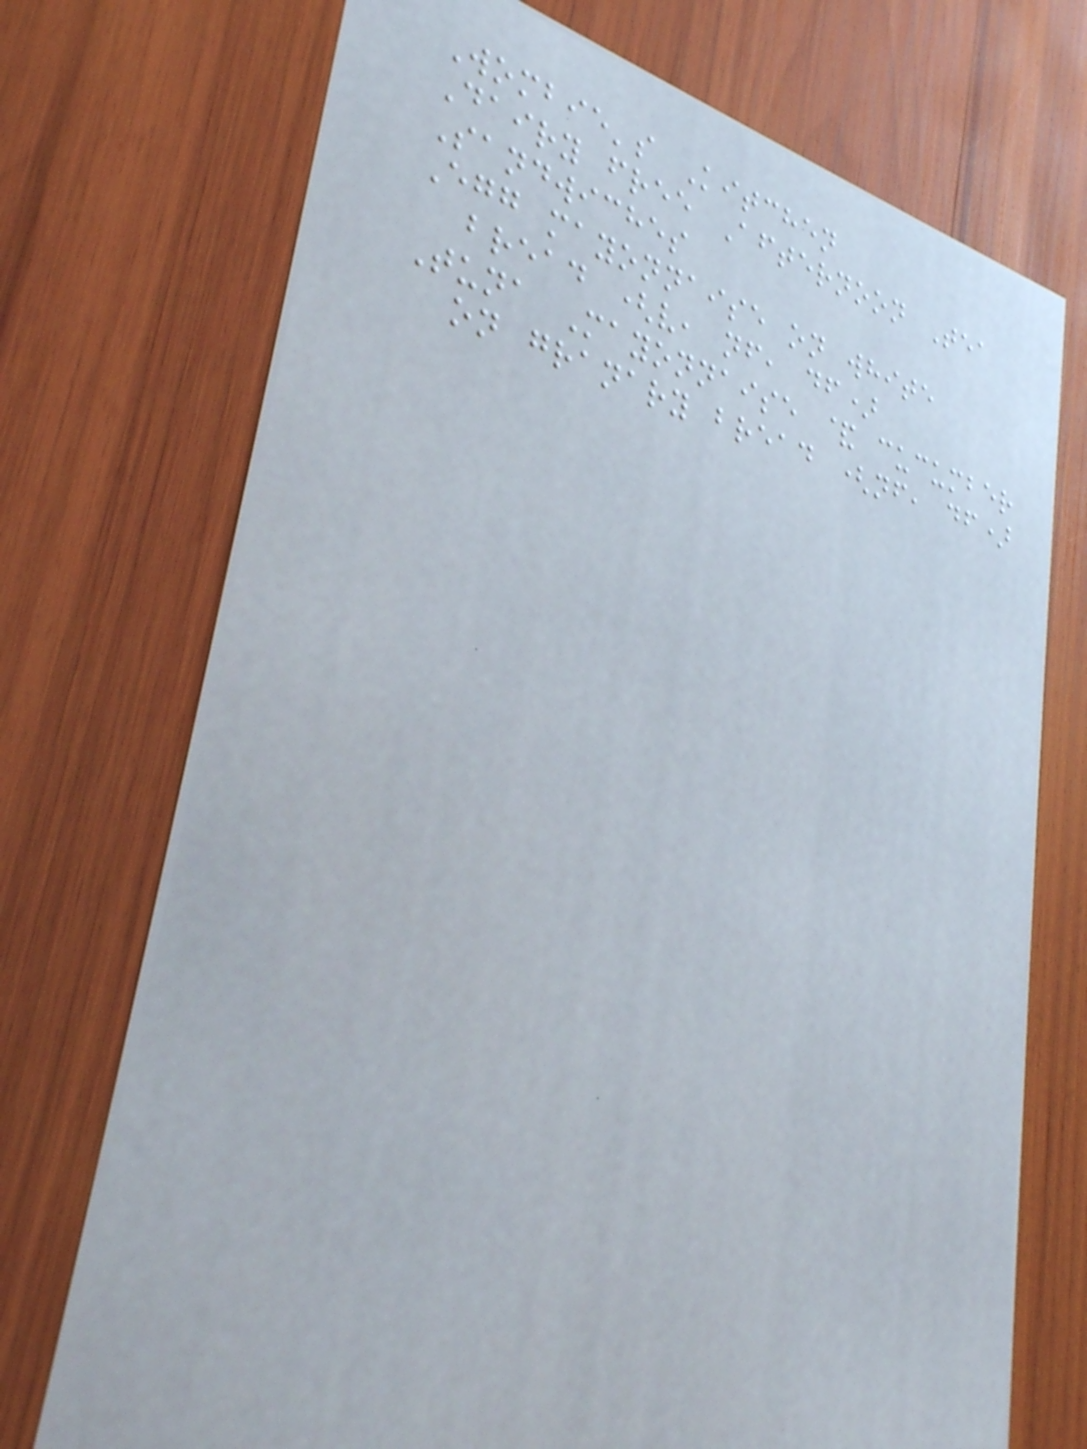Wombie's Kitchen
Dairy free Afternoon Tea
Sandwiches
Egg mayonnaise on white
bread (v, nf, df)
Tuna Mayonnaise & cucumber
on granary bread (nf, df)
